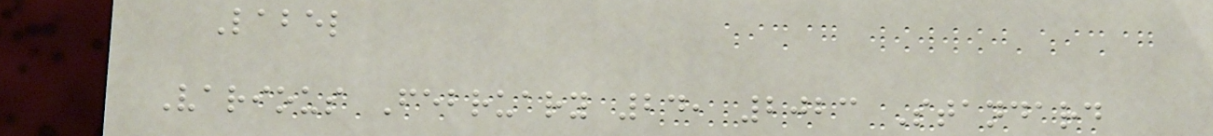Label
Various February 24, 2023 Standard
